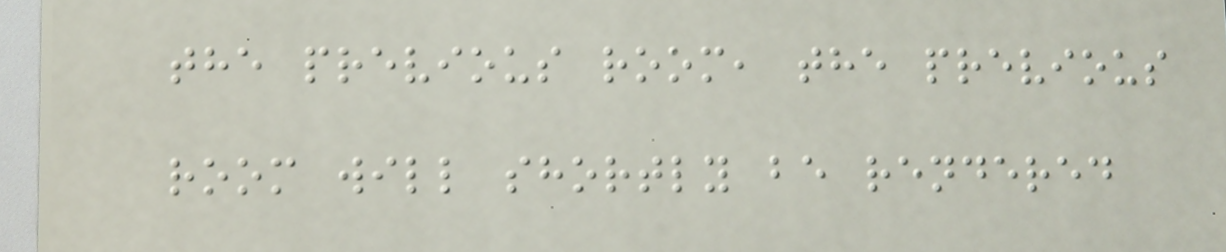the previous room, the previous
room will shortly be rendered
